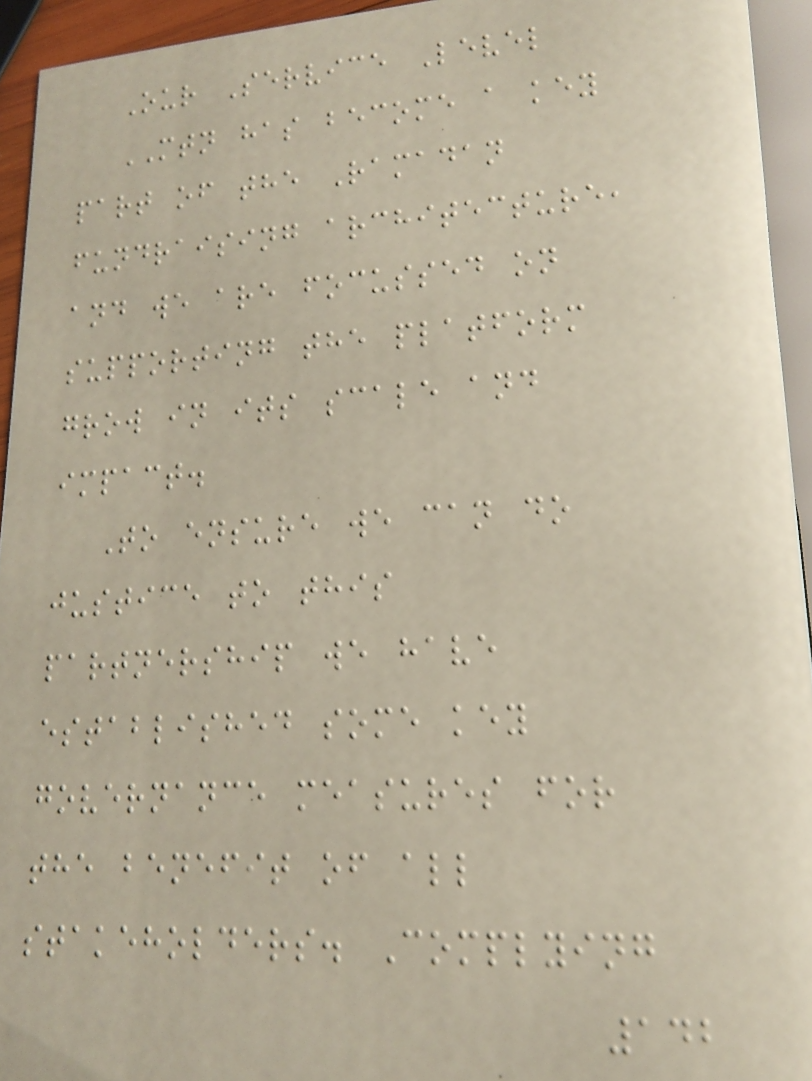Our Service Level
MTN has become a key
part of the Ramadan
fundraising architecture,
and we are focussed on
supporting the platform
grow in its scale and
impact.
To ensure we can do
justice to this
partnership we have
established some key
governance measures for
the benefit of all
stakeholders. Complying
142
